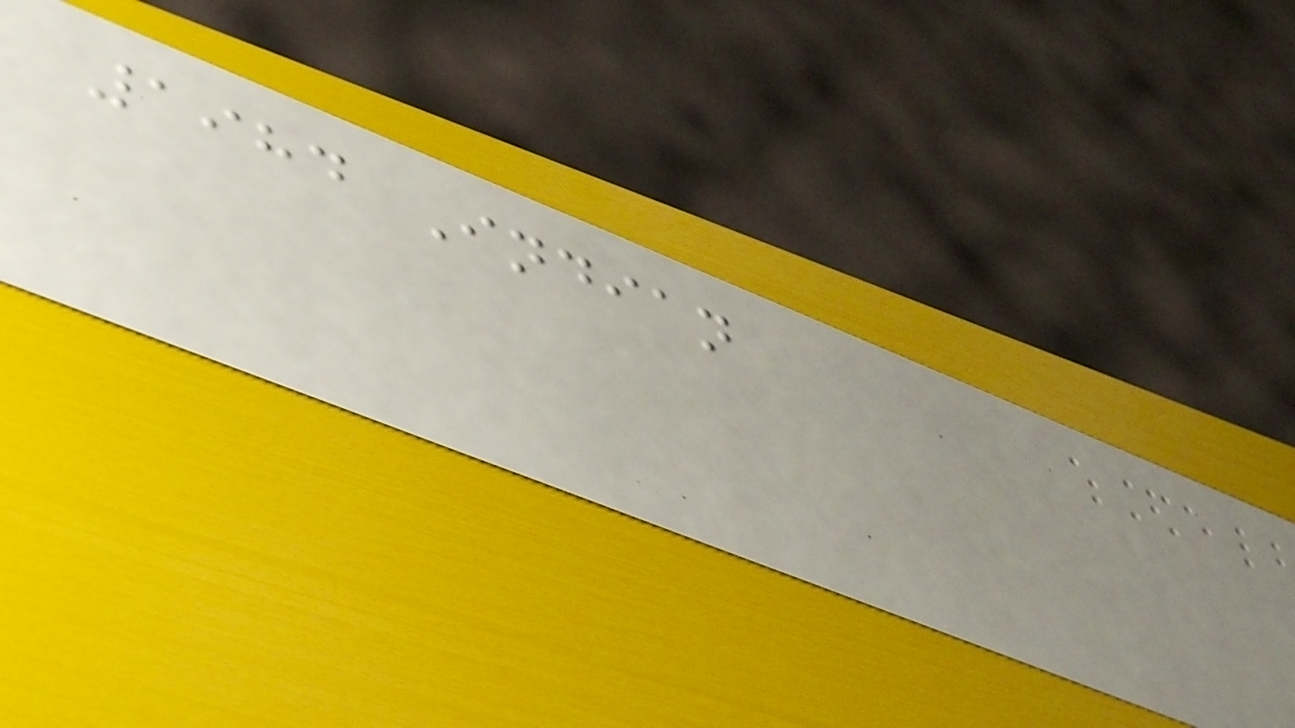1984 Indian
